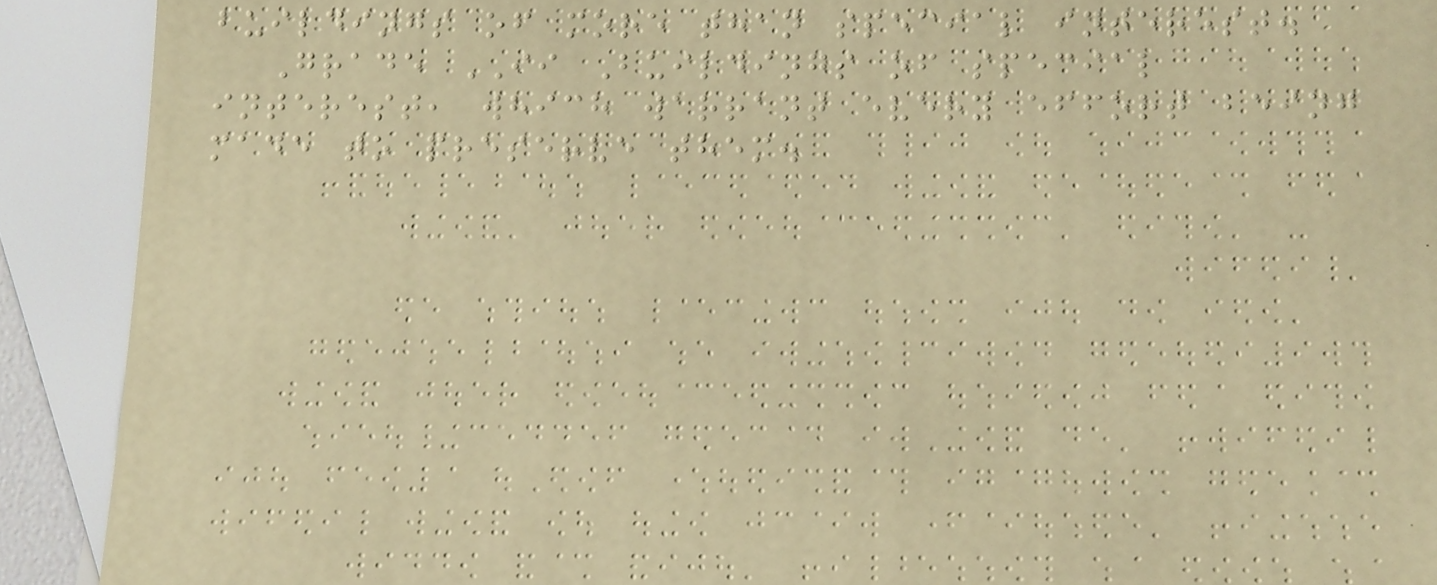buildings of more than special interest.
Grade II Buildings of special
interest, which warrant every effort being
made to preserve them.
